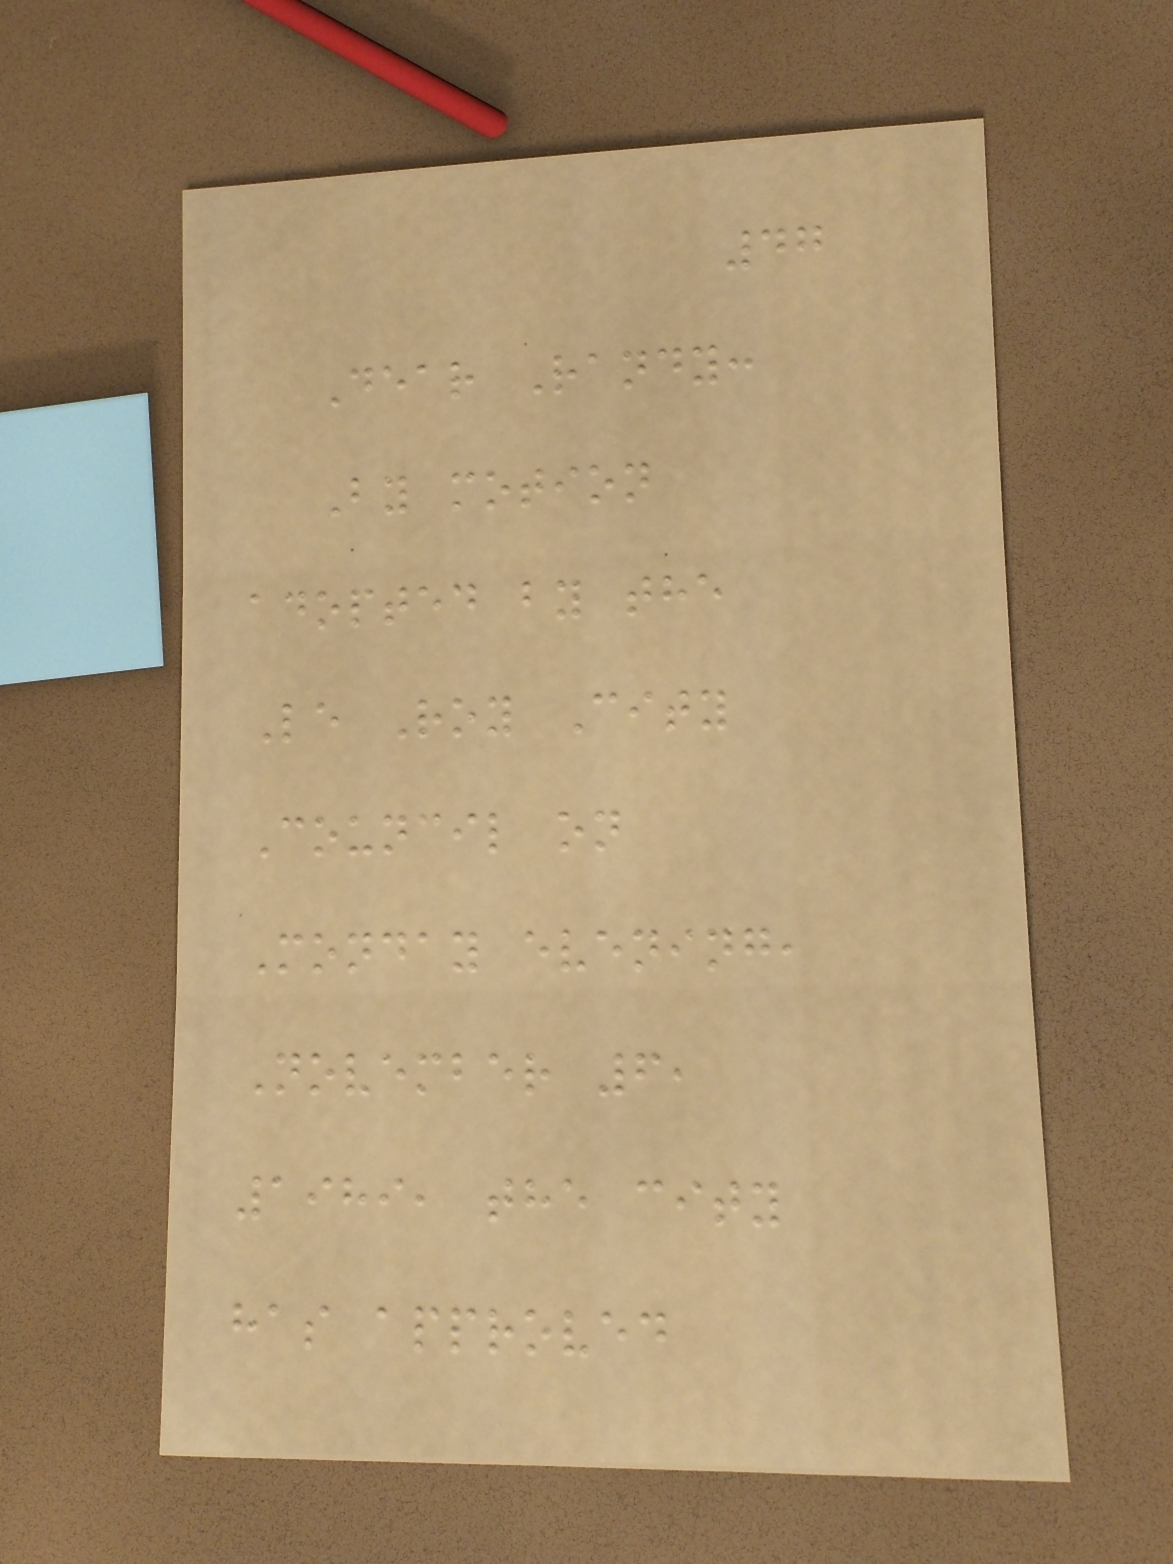47
Dear Randy:
By motion
adopted by the
Le Roy City
Council on
Monday evening,
November 6,
1989, the city
has approved
